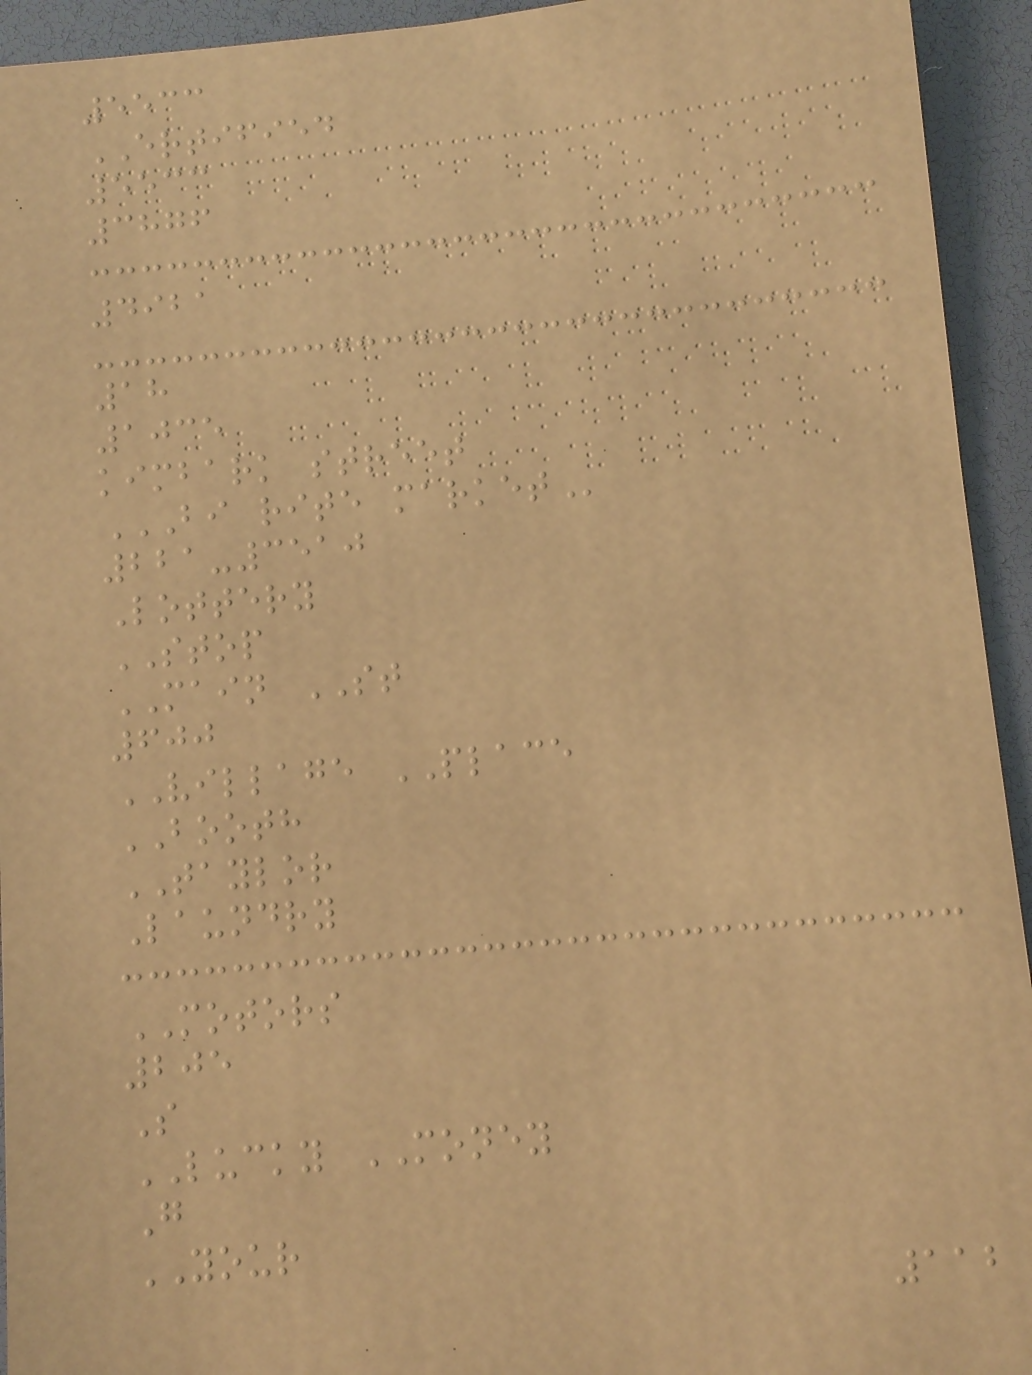5533
ERTIFIED
5533
3876
4921
18
1035
kimbark street
BI RITE MARKET
221-3510
Lottery
STOP
MAIN ST
600
VILLAGE PLACE
BOOTH
TAYLOR
Laundry
MOTORS
205
S
LUCKY MONEY
G
YOUR
112
